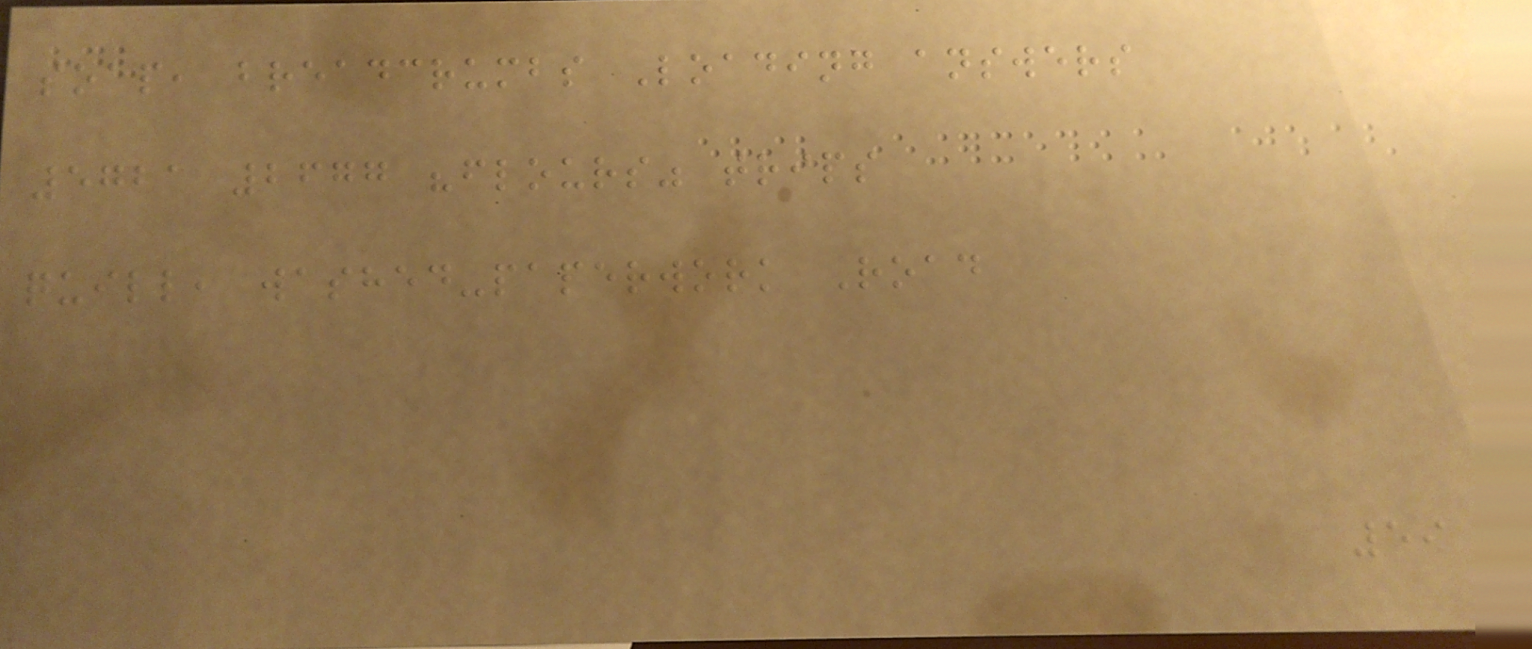soap, breadcrumbs Loading answers
5721 2677 "flours" trips
quill, washed-paperwork Road
59
